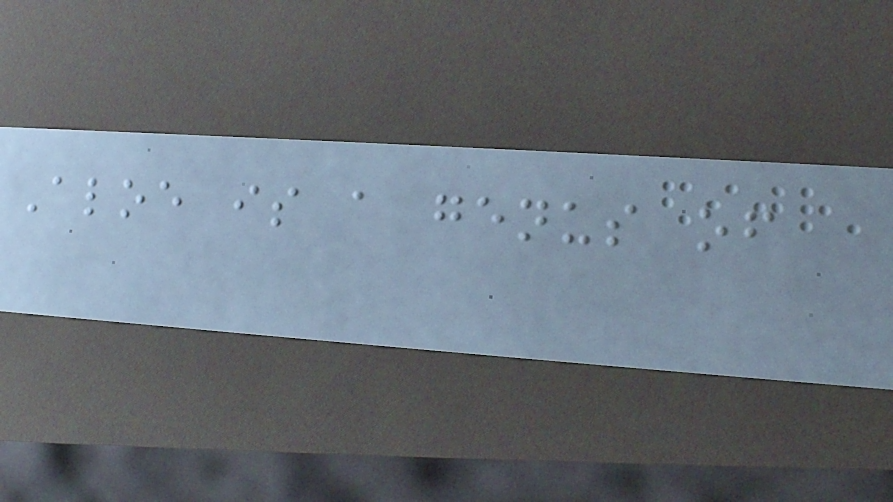Aloe is a genus of
